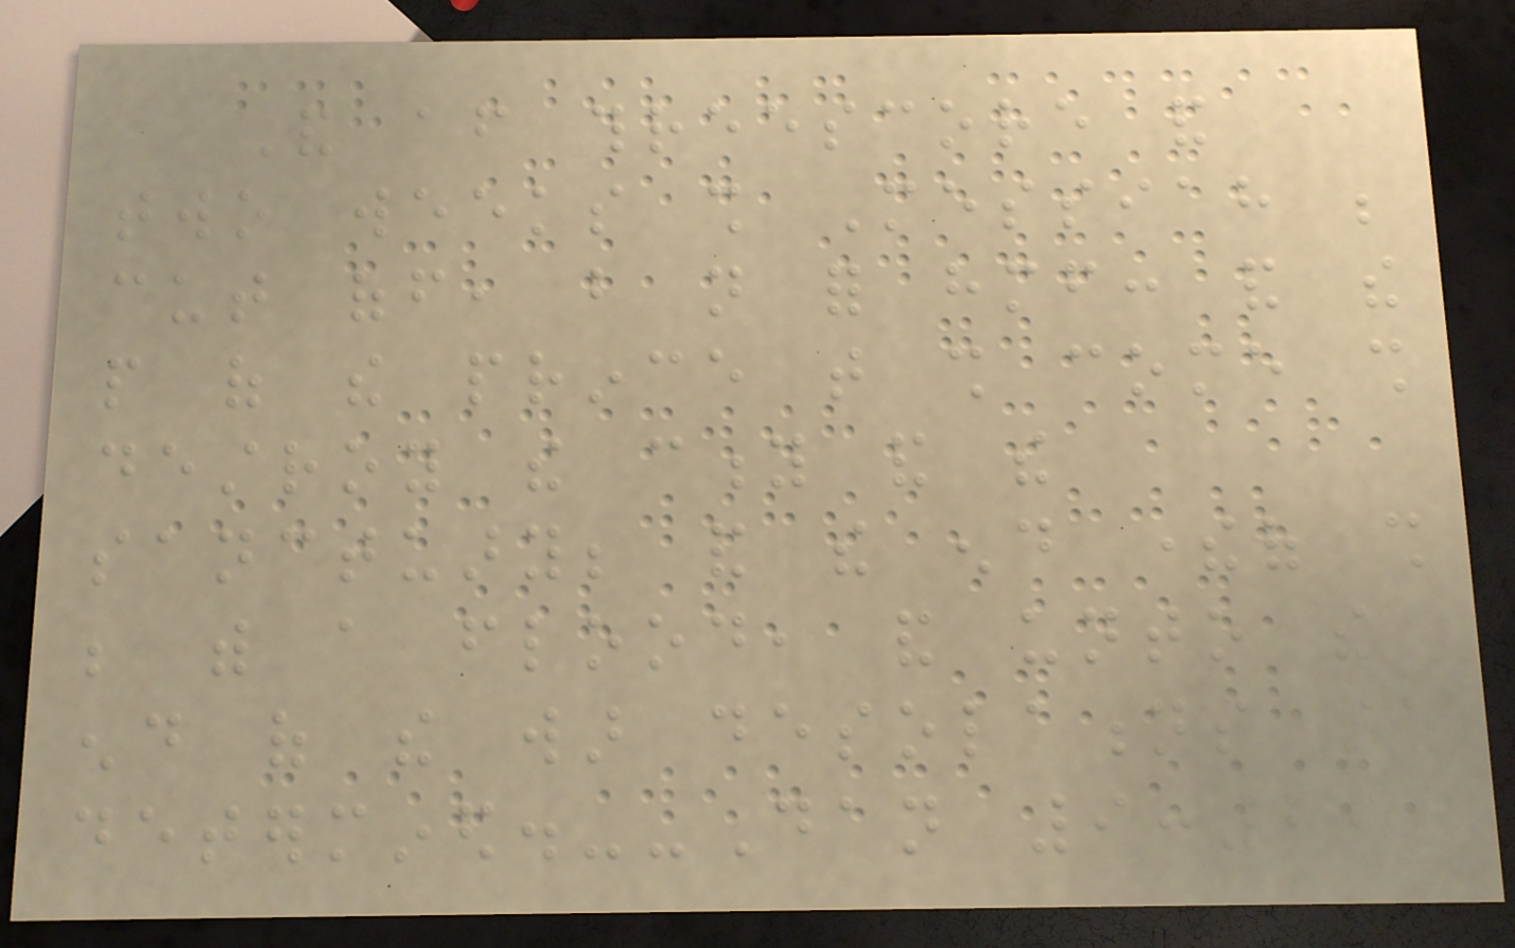And after threescore and
two weeks shall Messiah be
cut off, but not for himself: and the
people of the prince that shall come shall
destroy the city and the
sanctuary; and the end thereof shall
be with a flood, and unto the
end of the war desolations are
determined.--Dan 9:26
